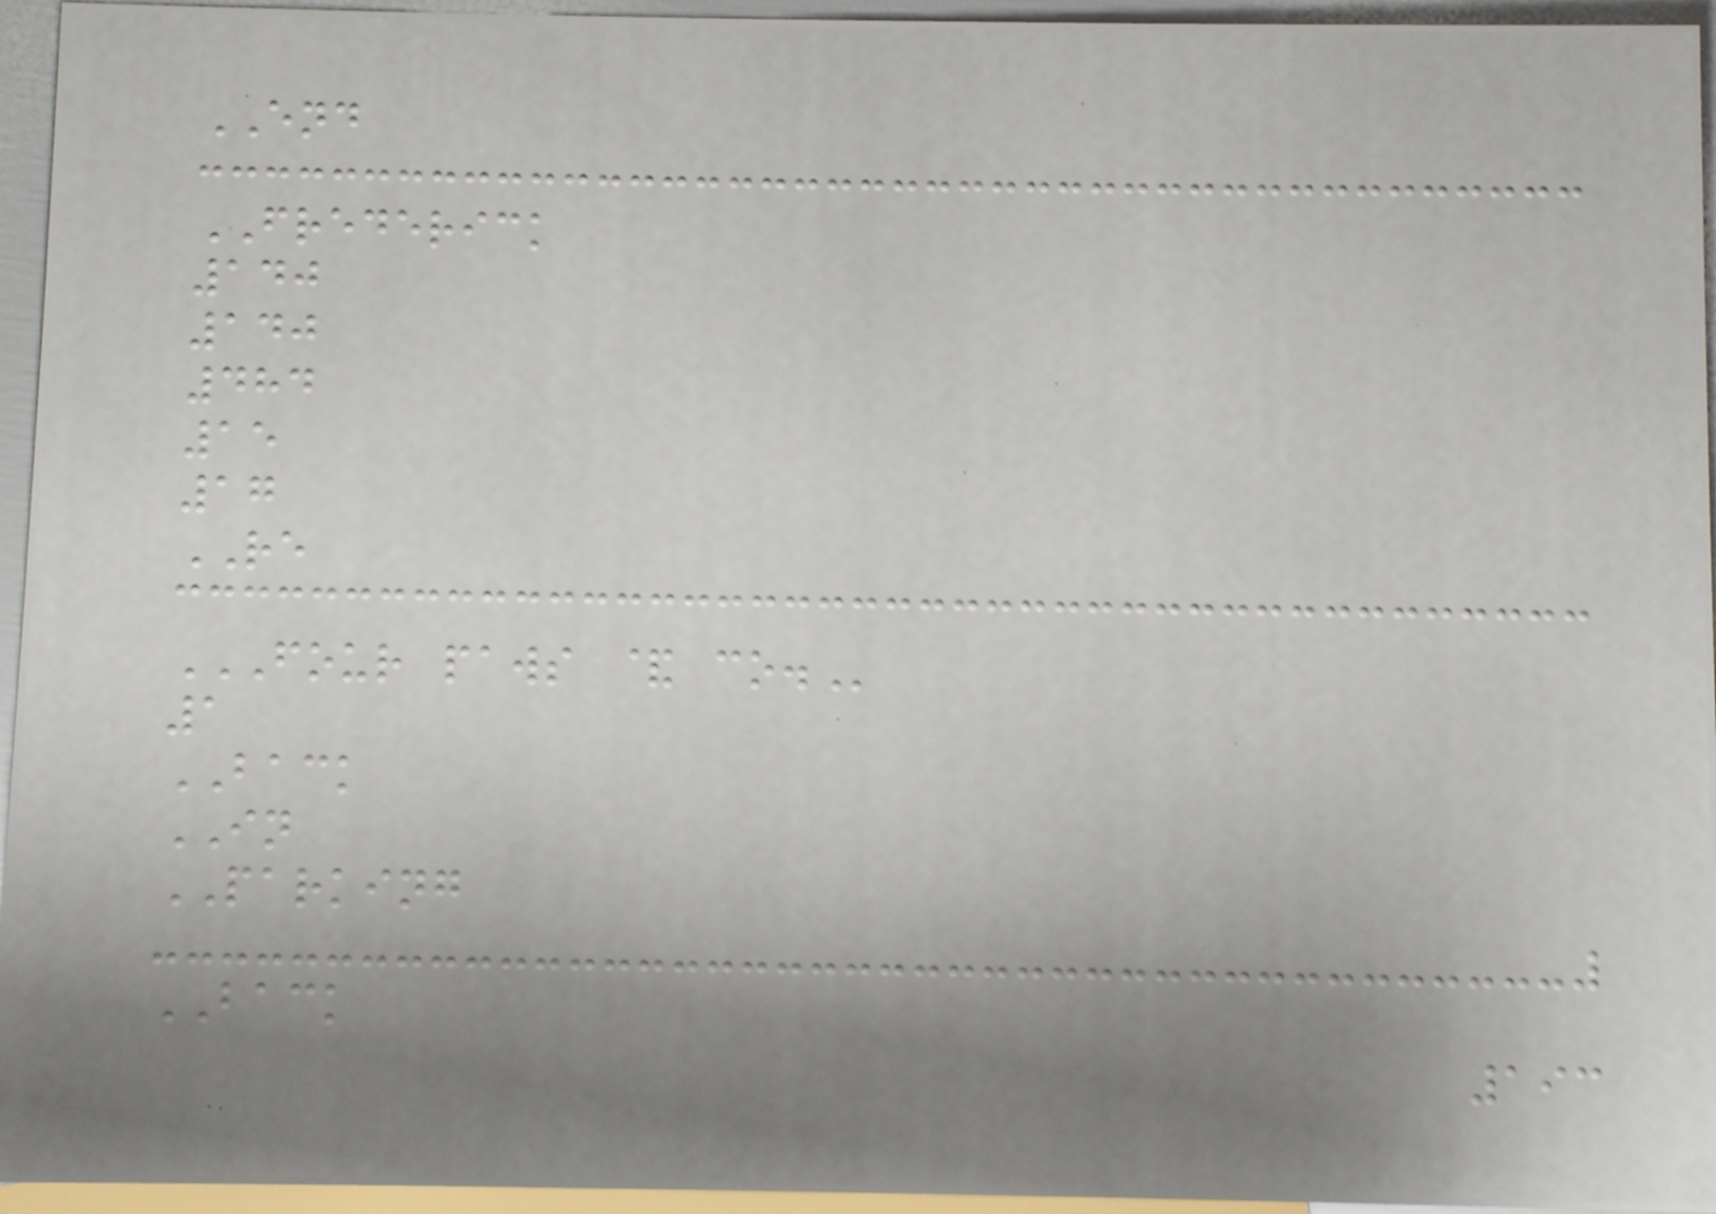END
FREDERICK
140
140
484
15
17
RE
FOUR PAWS & CO.
1
BACK
IN
PARKING
BACK
193
